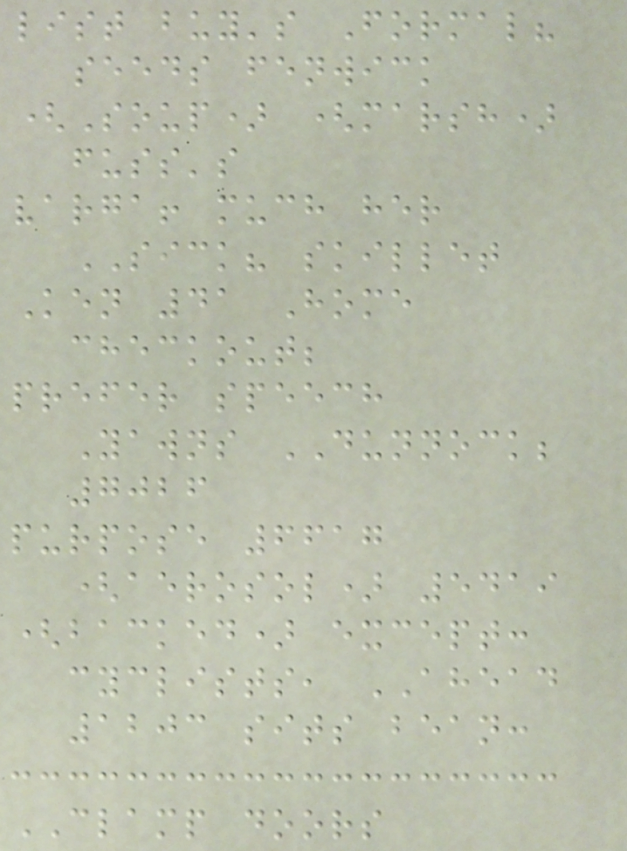list buy's Formal?
seeds fenwick
(Soup) (marsh)
fuss's
varga! much her
SICK? skillet
Ken 41 Home
checkout;
prefer speech
Yawns DUNNOCK;
7026
purpose 6617
(aerosol) 5419
(backed) except:
cyclists, AHEAD
1203 sits bean:
CLAMP doors
